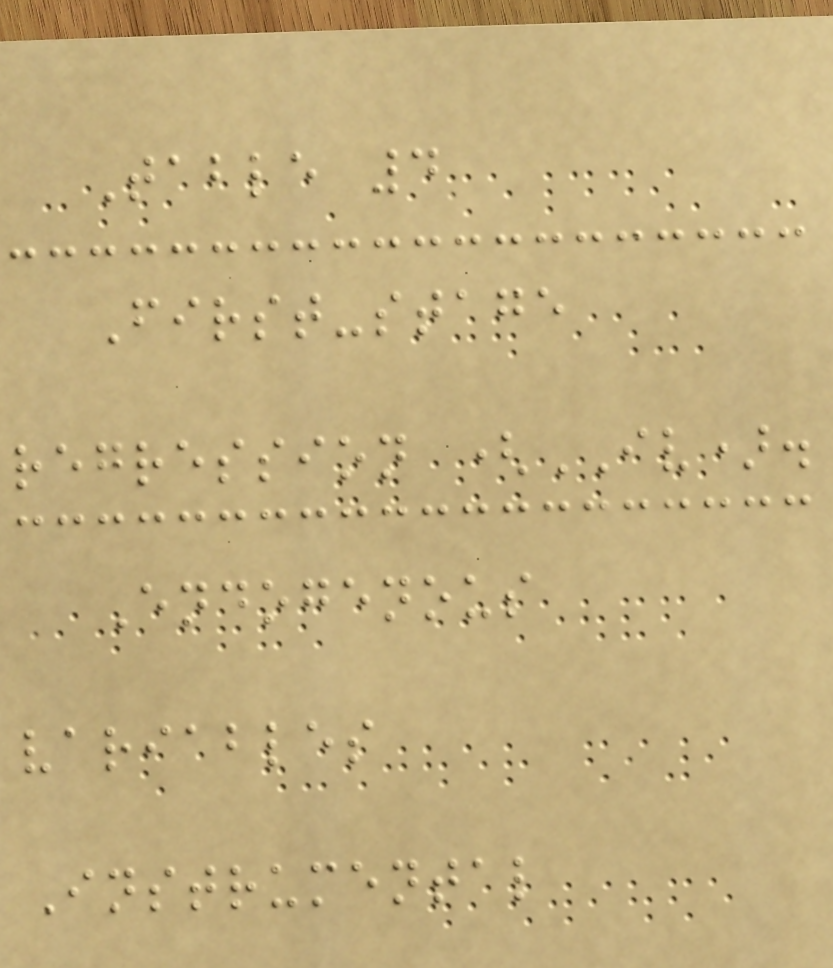Table 4
First-stage
regression (IV).
Endogenous
variables
Instrumental
